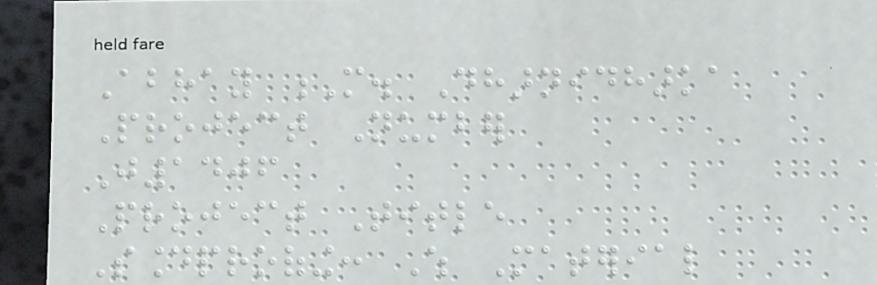Abhay M. Dharnidharka
Project Number
J1406
Project Title
Soundproofing: Which Material
